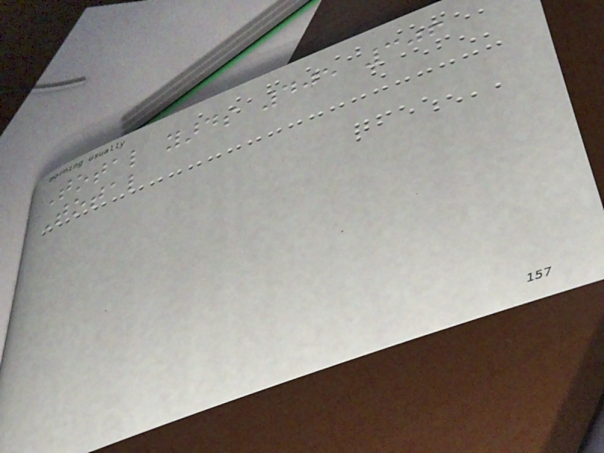Total yards 405 306
Total
